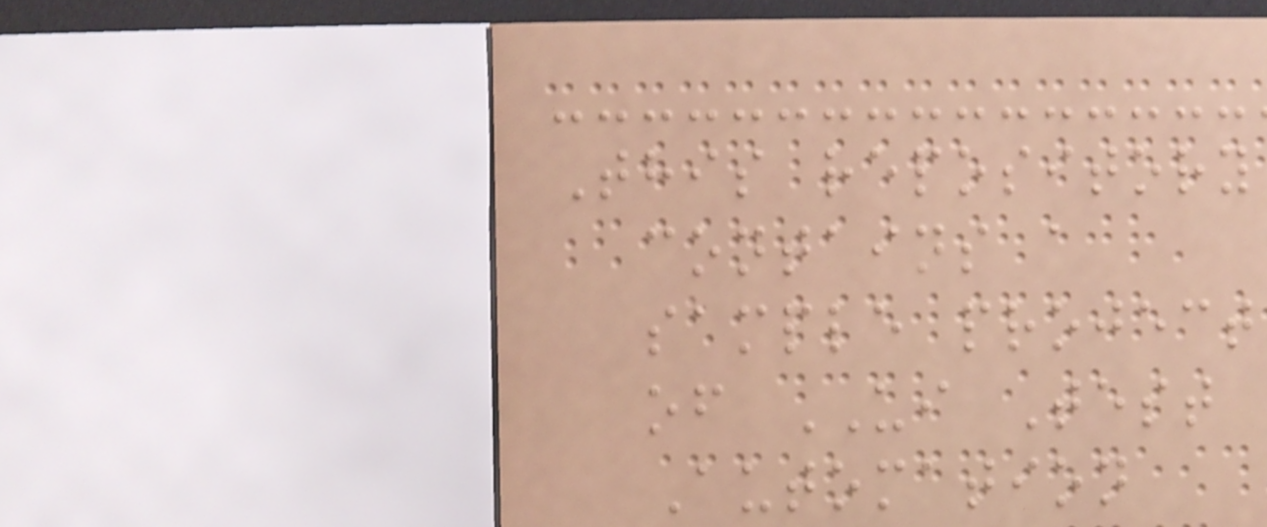This repository
contains a
sample project
of UI Test
Automation
